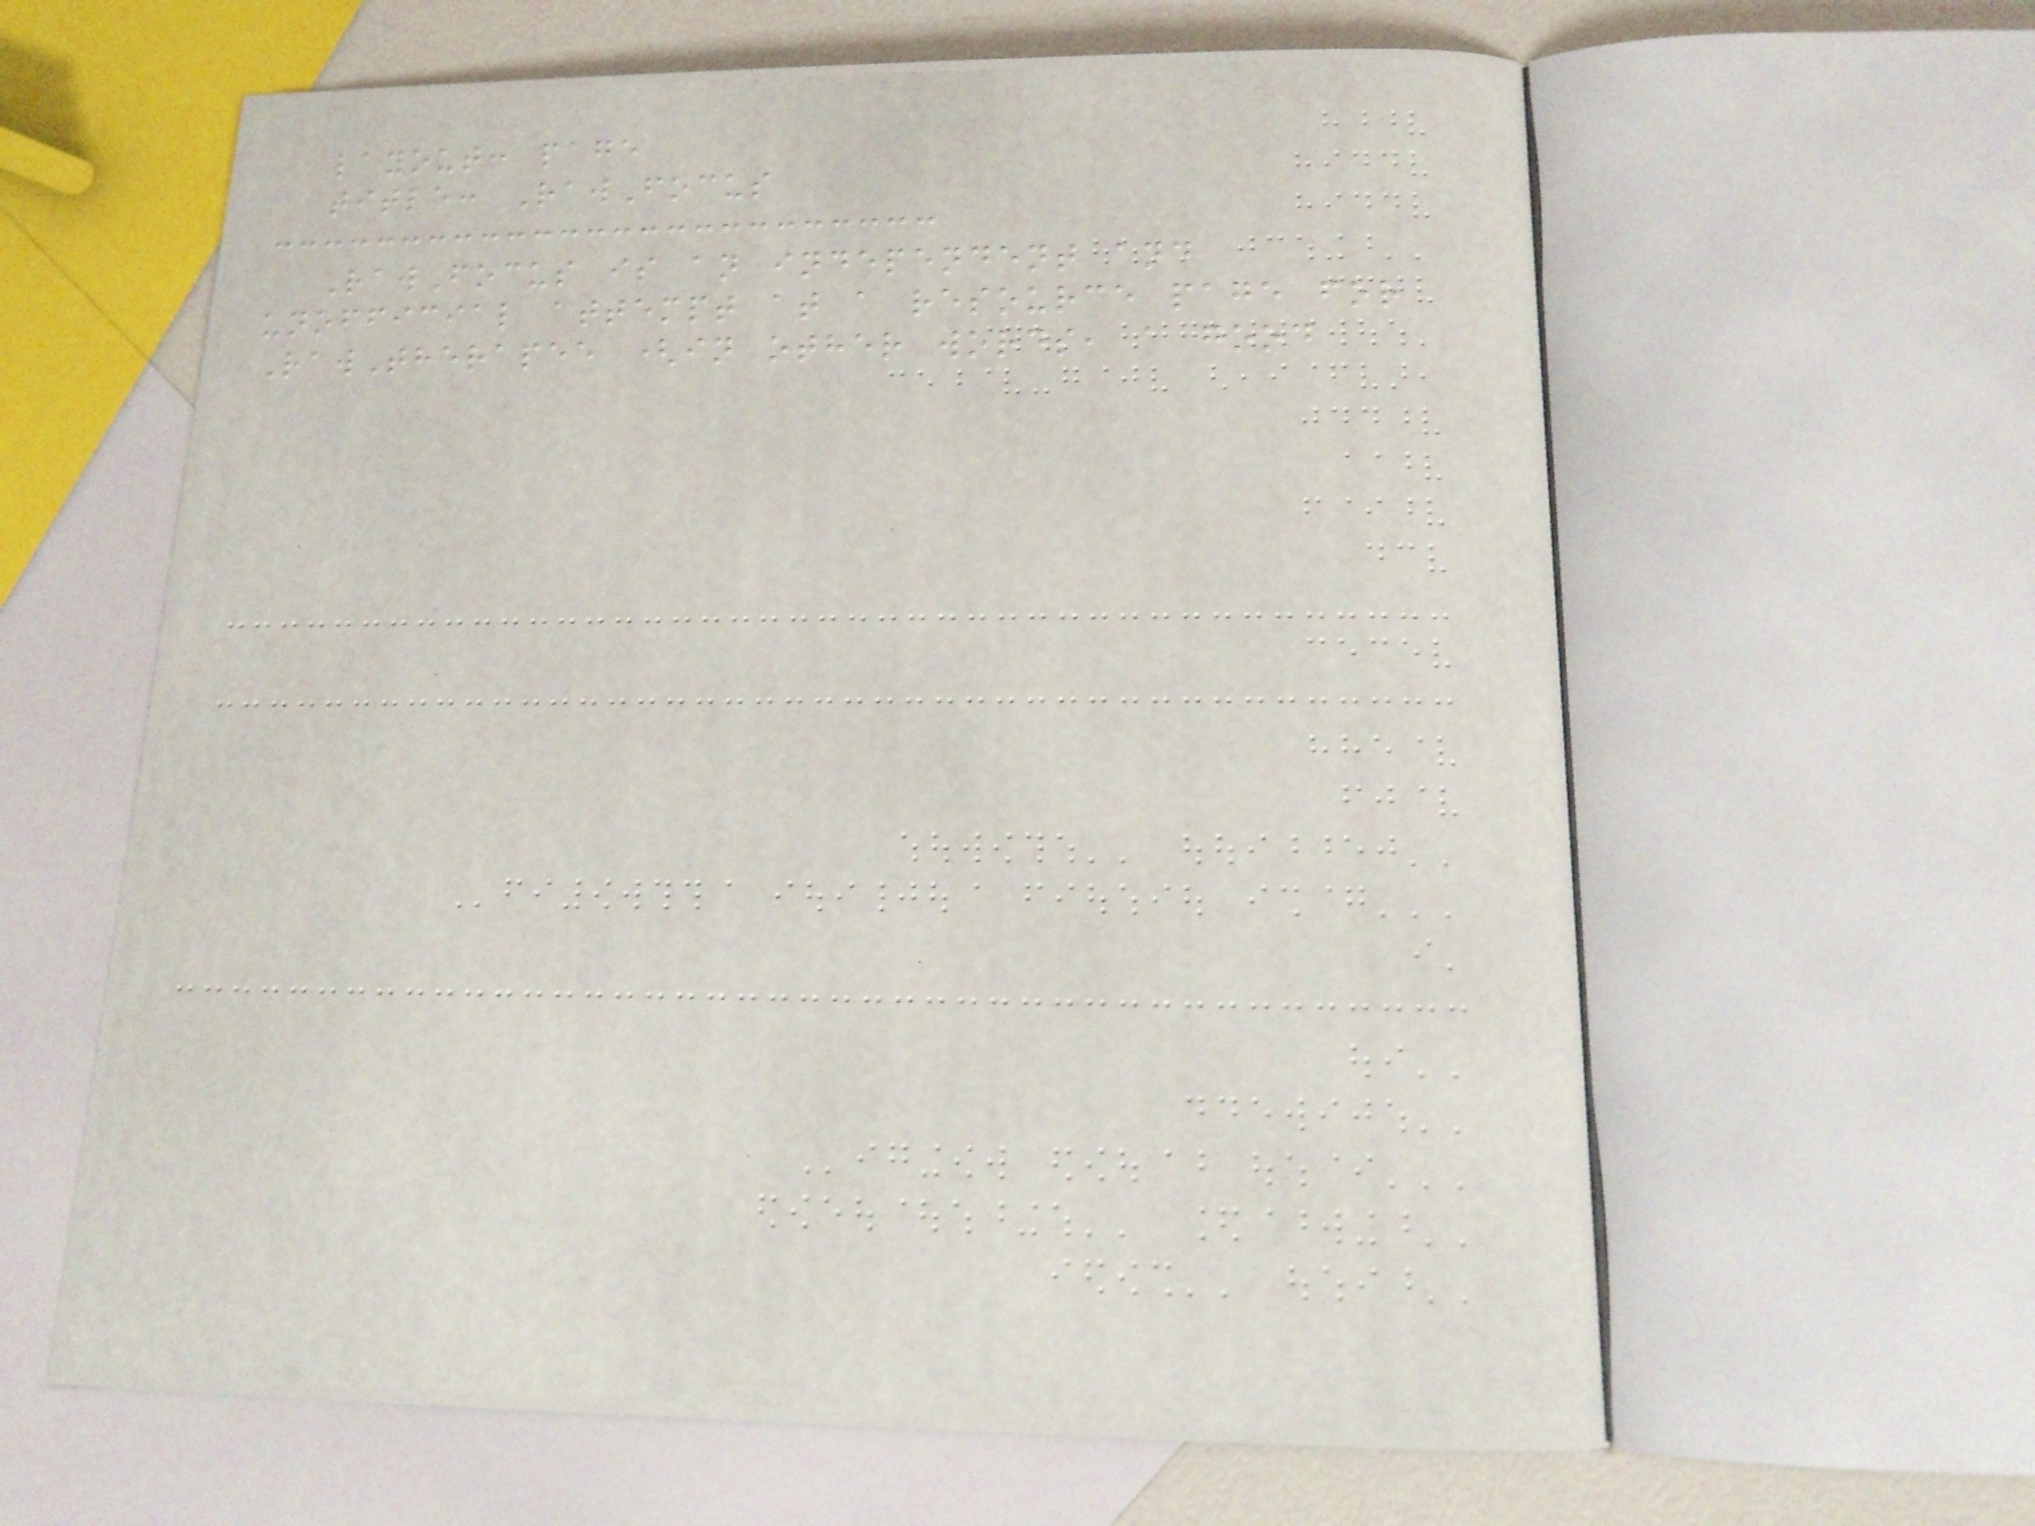layout: page
title: RawFocus
RawFocus is an independent and
unofficial attempt at a resource page for
RawTherapee (in other words, a good
